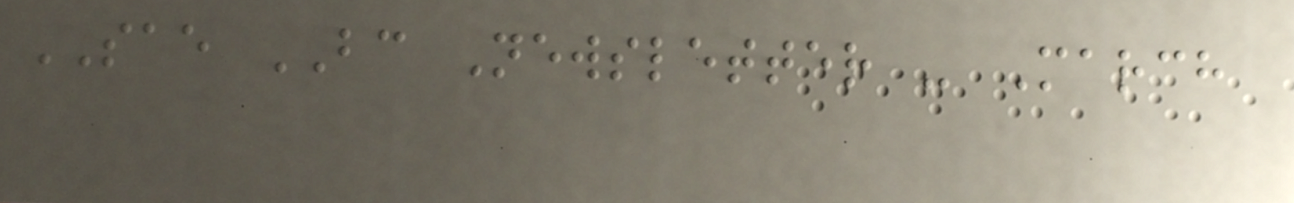SAE BC Newsletter - March
